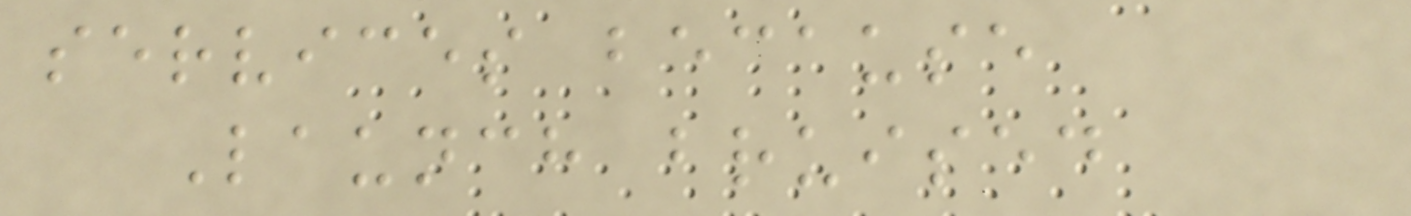services because
Launch bruised
